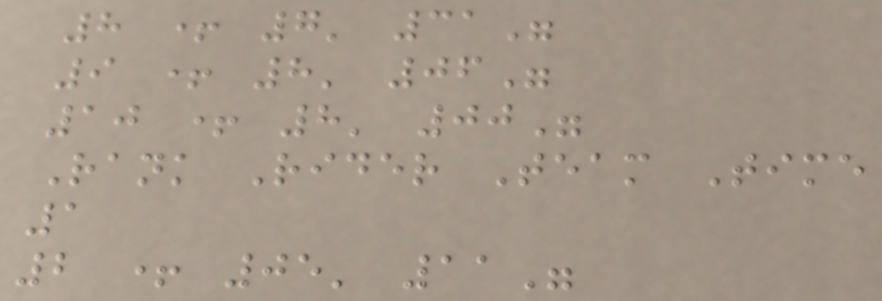8 + 7' 31"
9 + 8' 06"
10 + 8' 00"
Rank Rider Team Time
1
2 + 05' 11"
